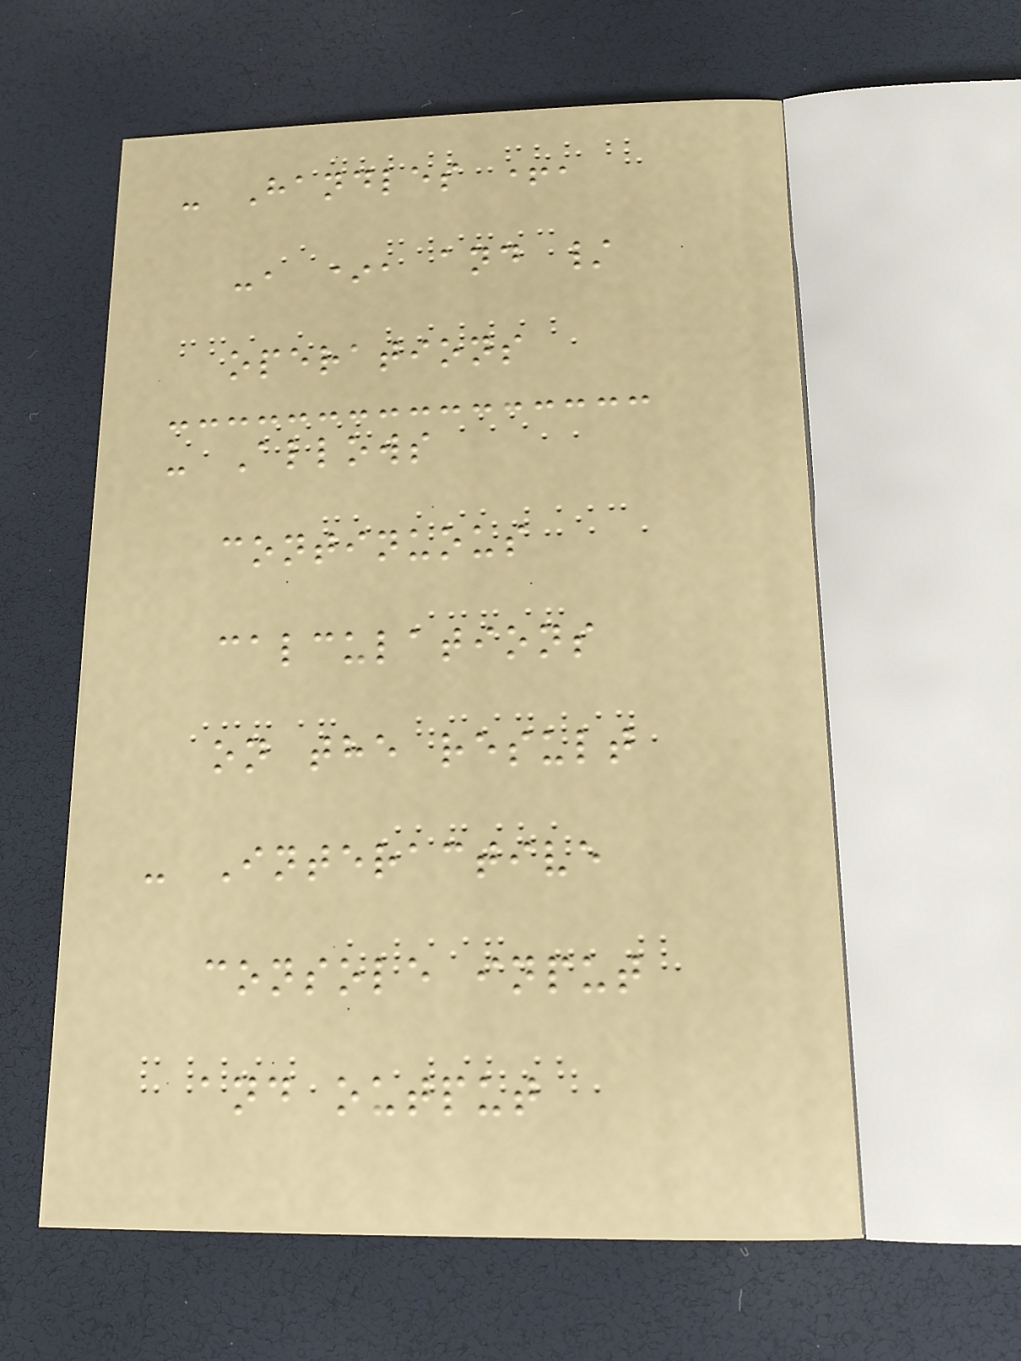- Handles +,
-, *, and /
operations
- Allows
continuous
calculations
on the result
- Interactive
console input
and output
